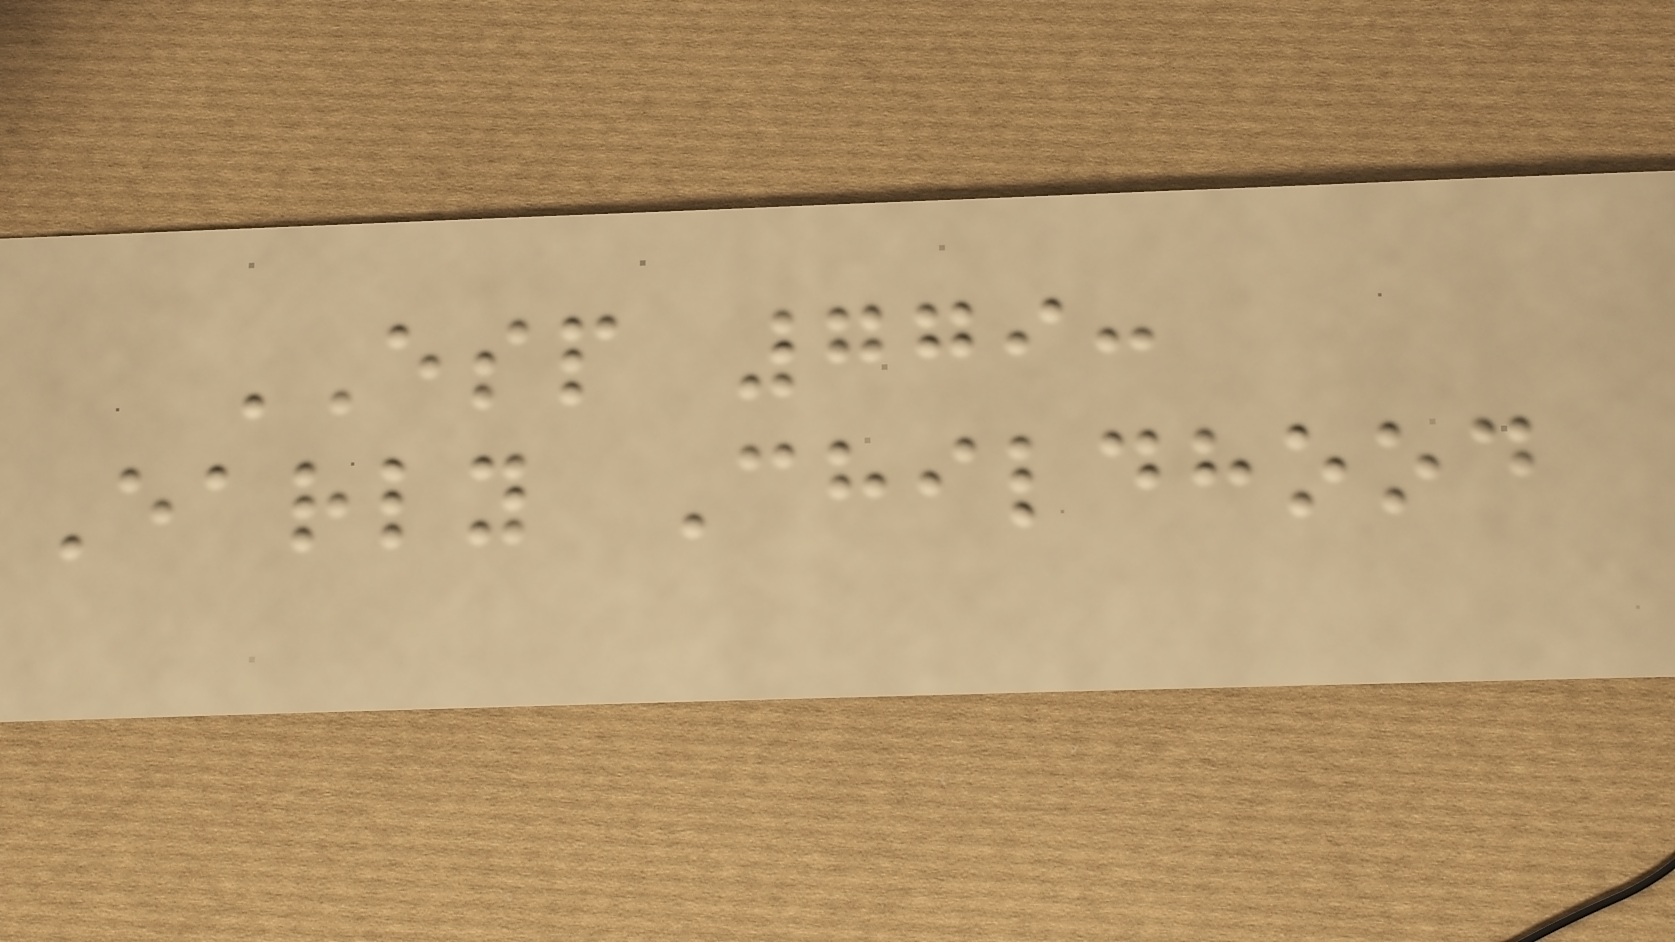ESP 779:
Early Childhood
